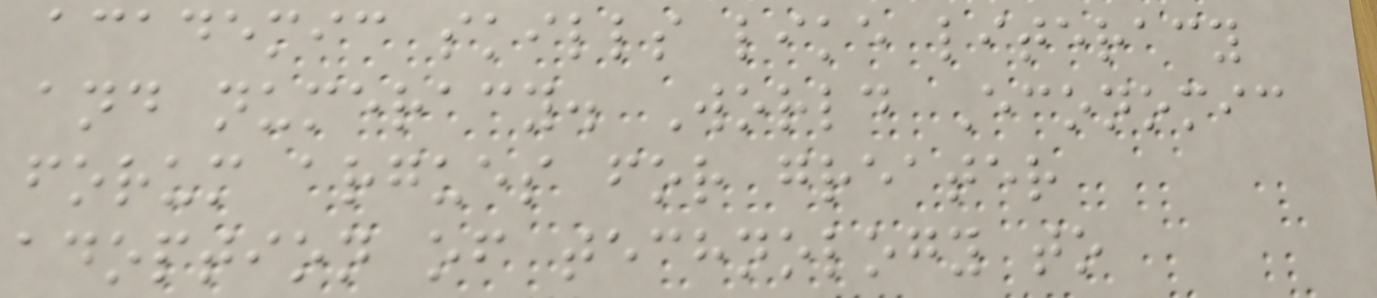academic skills like literacy
and numeracy. World Economic
forum argues for greater
adoption of technology to
